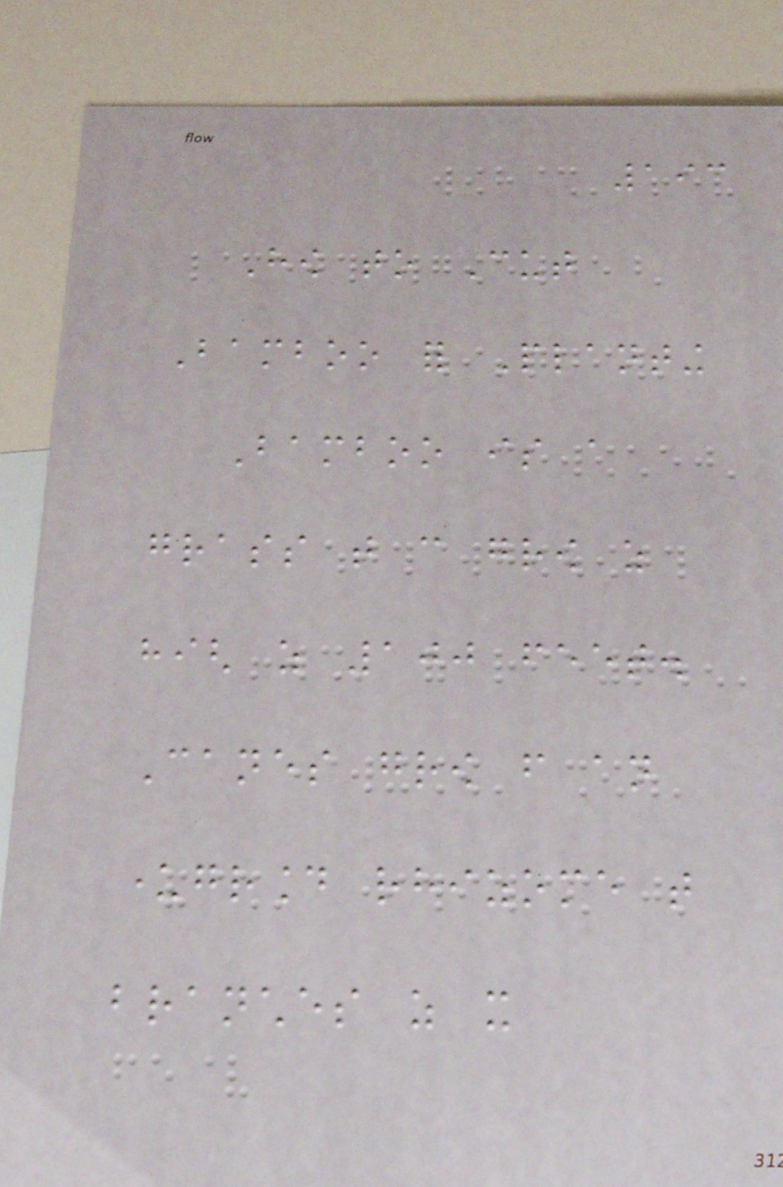193
How to Cut
Bamboo for Planting
Bamboo is a
grass that can grow as
high as 100 feet.
Canes grow from an
underground rhizome that
branches as it
